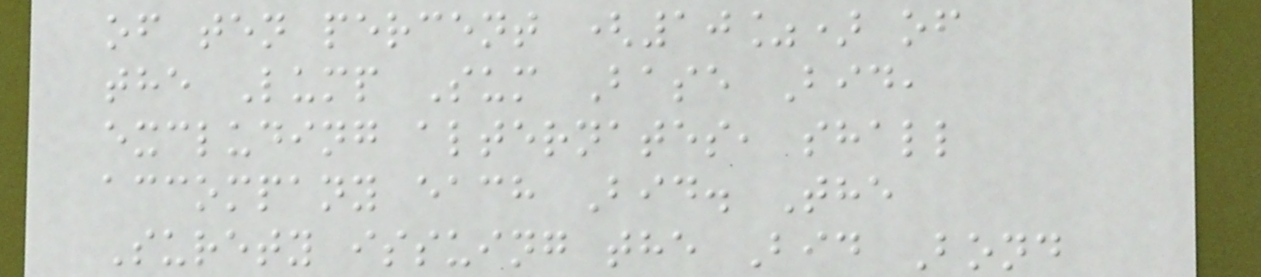of ten percent (10%) of
the Lump Sum Base Bid,
excluding alternates, shall
accompany each Bid. The
Surety issuing the Bid Bond
